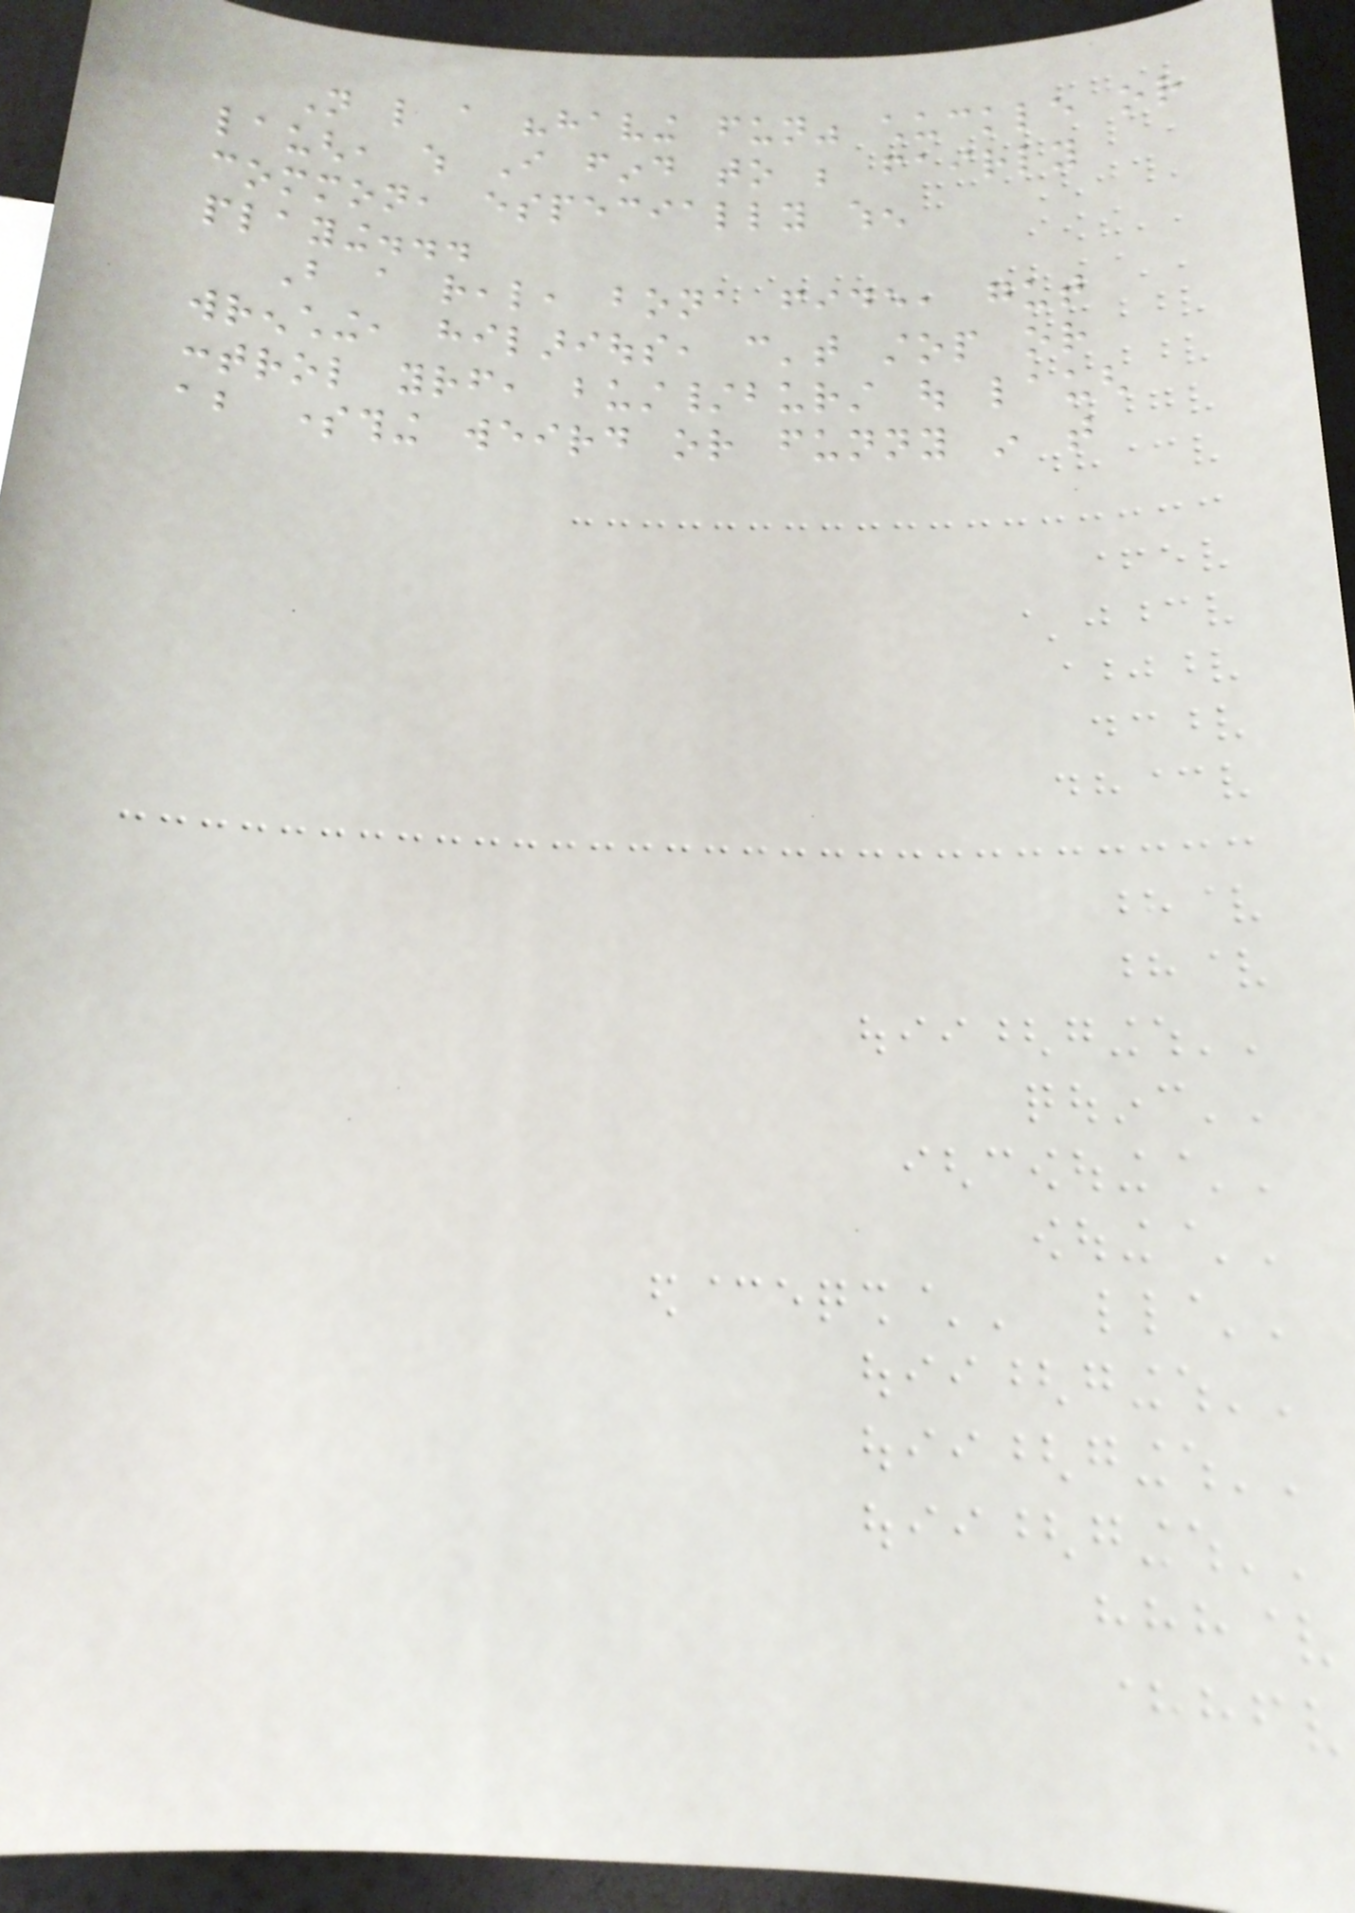Not like a "having fun" chuckle or
laugh, which I find to be fairly
common, especially when
playing...
But a real, bona fide, gut
wrenching, hilarious, can't stop or
control yourself, bust/burst out laugh
about something weird or funny in that
